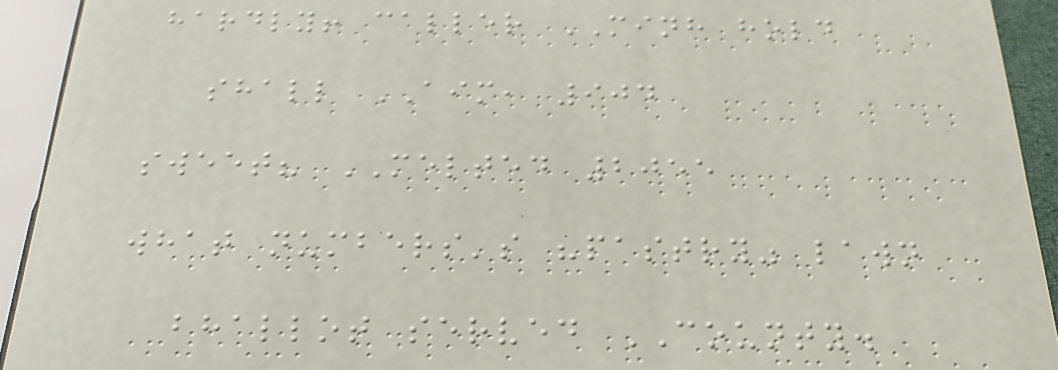hardly! caller MINH hold
shall AIM, 904
sweet? MELTED 2055
what numbers's "pastry" lawn
bhallot served COUNTY.
